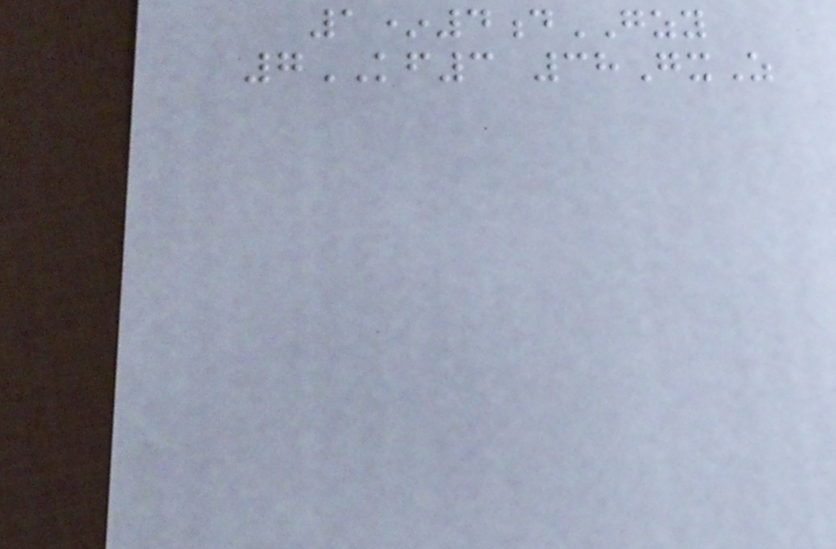1*4dGZY
7KF3 38GxZ
